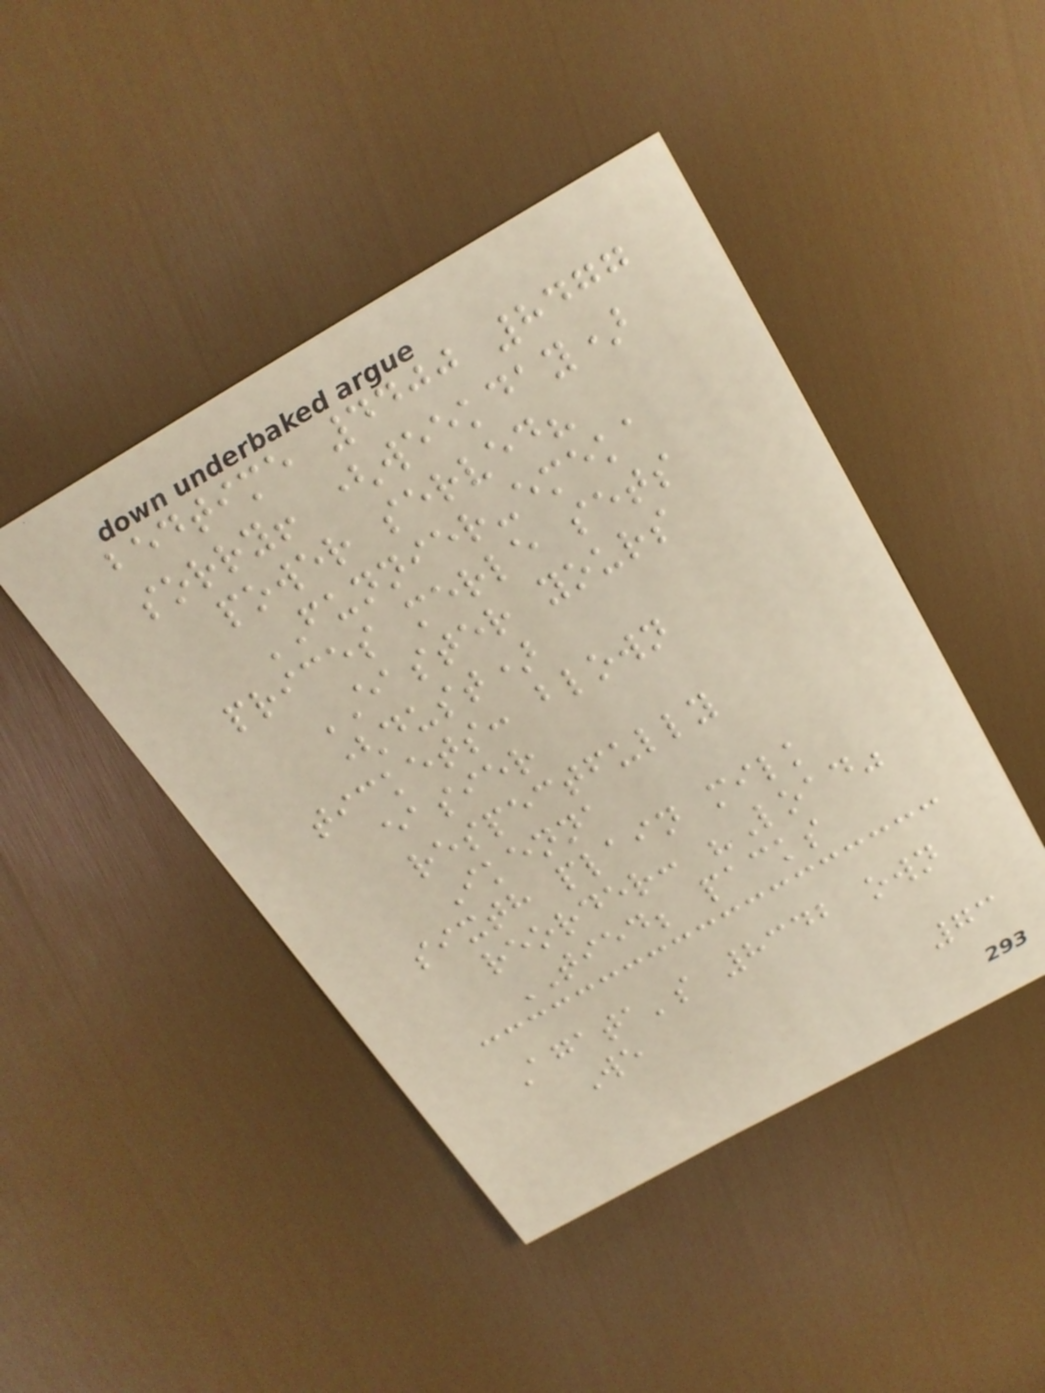bedtime 4400 8477
sorry! (weekday)
power served?
FUNNIER-emeka
prices merle sets
EASTER yours
(dust)
tickets: blown
easier
respectfully
Ikenna
sixth plain milk
reorder: "Load"
TIED; packs
Agata's 8342 own
We
73
